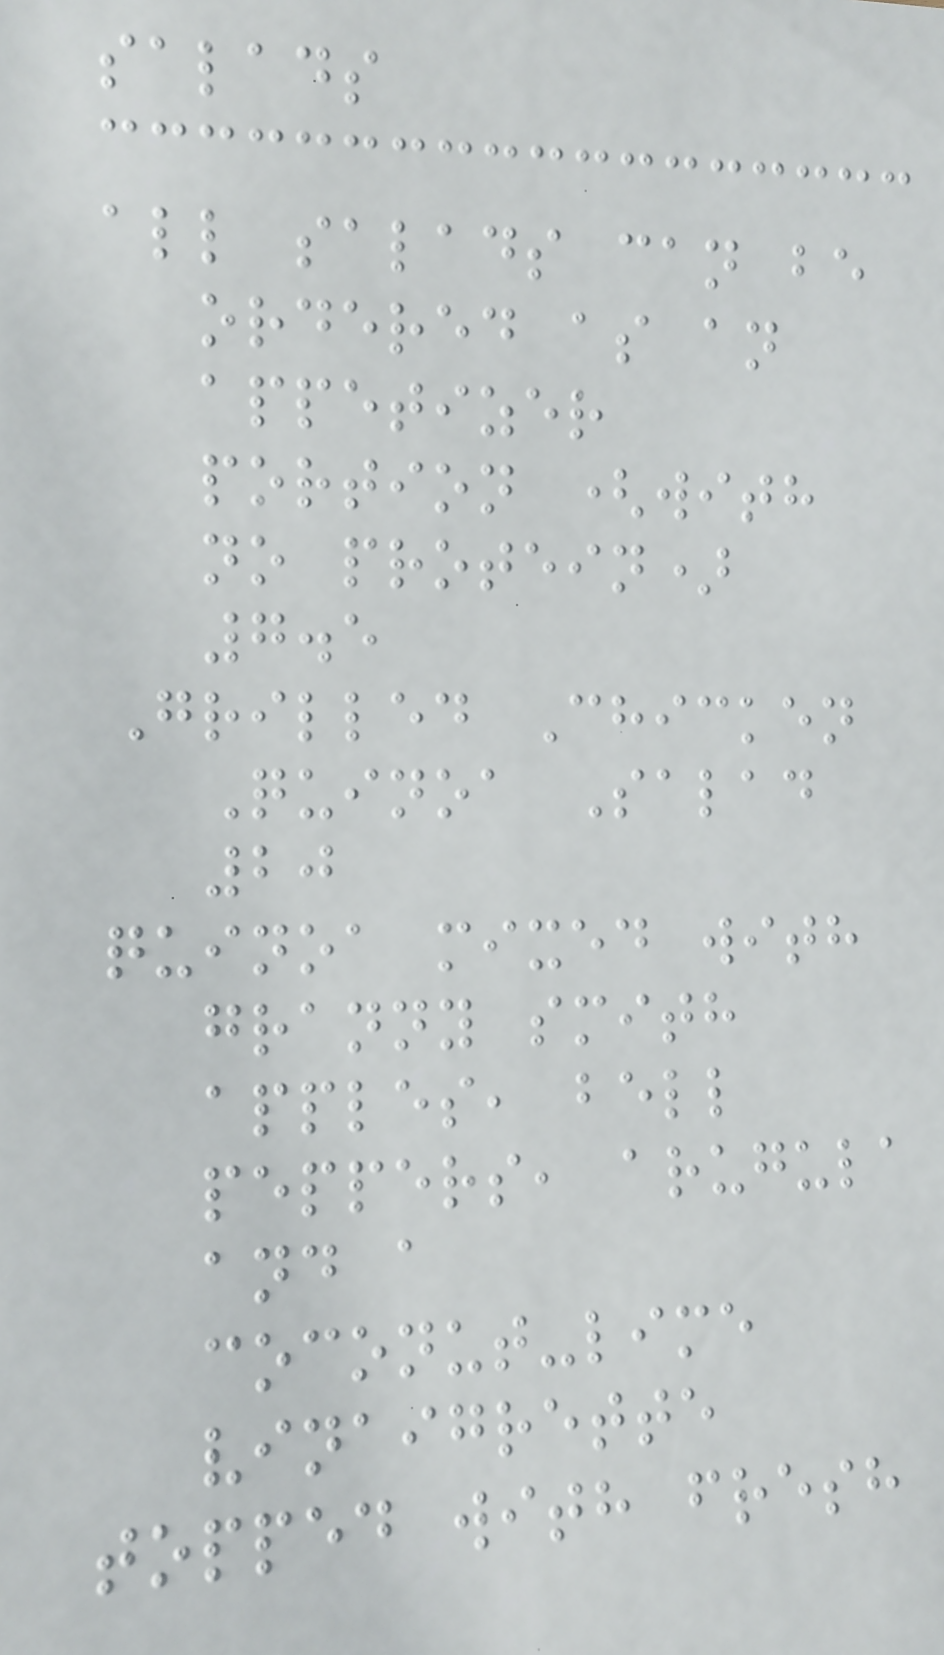salads
all salads can be
ordered as an
appetizer
portion (with
no protein)
7.5
Grilled Chicken
Quinoa Salad
20
quinoa mixed with
granny smith
apples, bell
peppers, arugula
and a
coconut-lime
vinaigrette
topped with fresh
